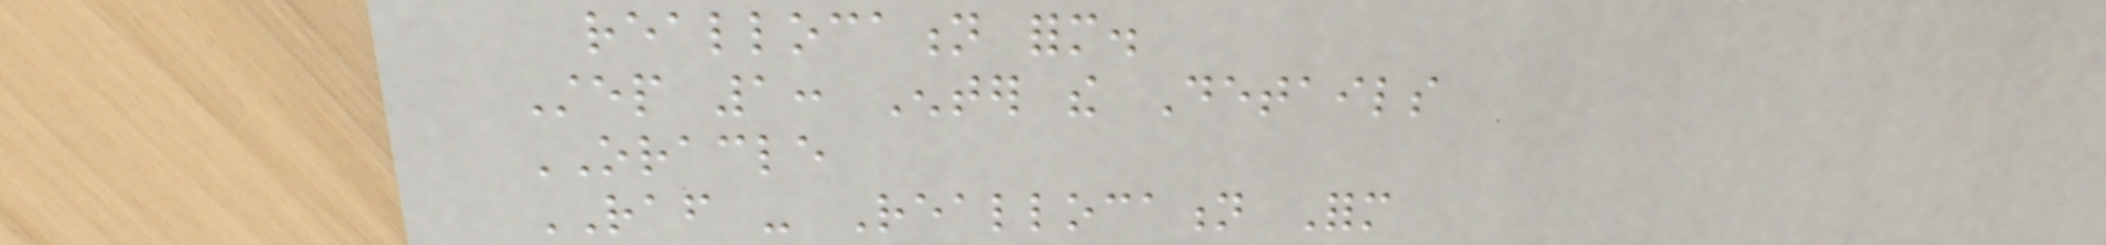reallocation form.
Step 1: Enter the Details
ORACLE
RAF - Reallocation Form
